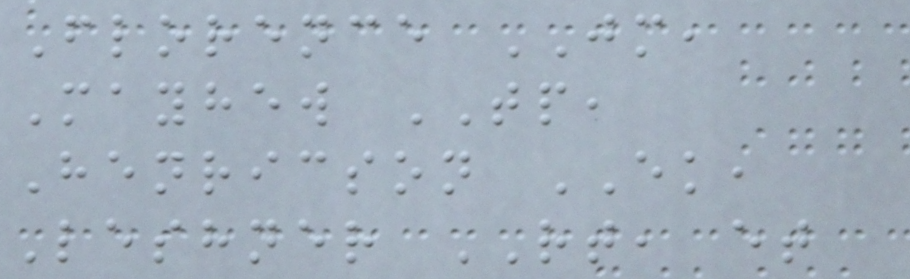Florence JM,
Mayhew TP,
Henricson EK,
Leshner RT, et
